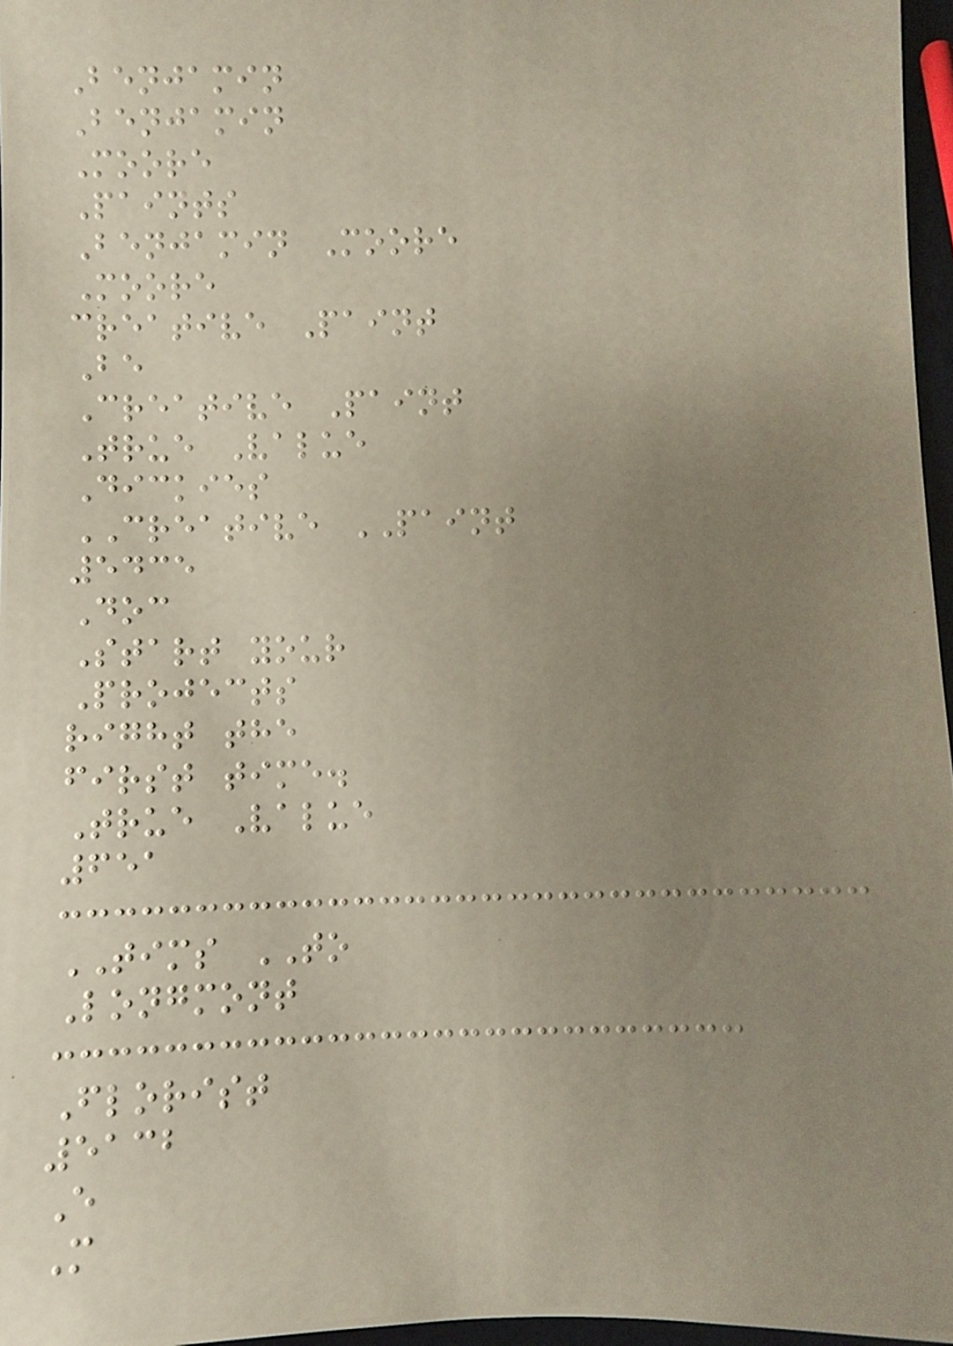Benjamin
Benjamin
Moore
Paints
Benjamin Moore
Moore
creative Paint
Be
Creative Paint
True Value
Dickies
CREATIVE PAINT
5435
Doc
Start your
Projects
right the
first time.
True Value
651
TIMS TO
Longmont
Florist
5132
E
M
